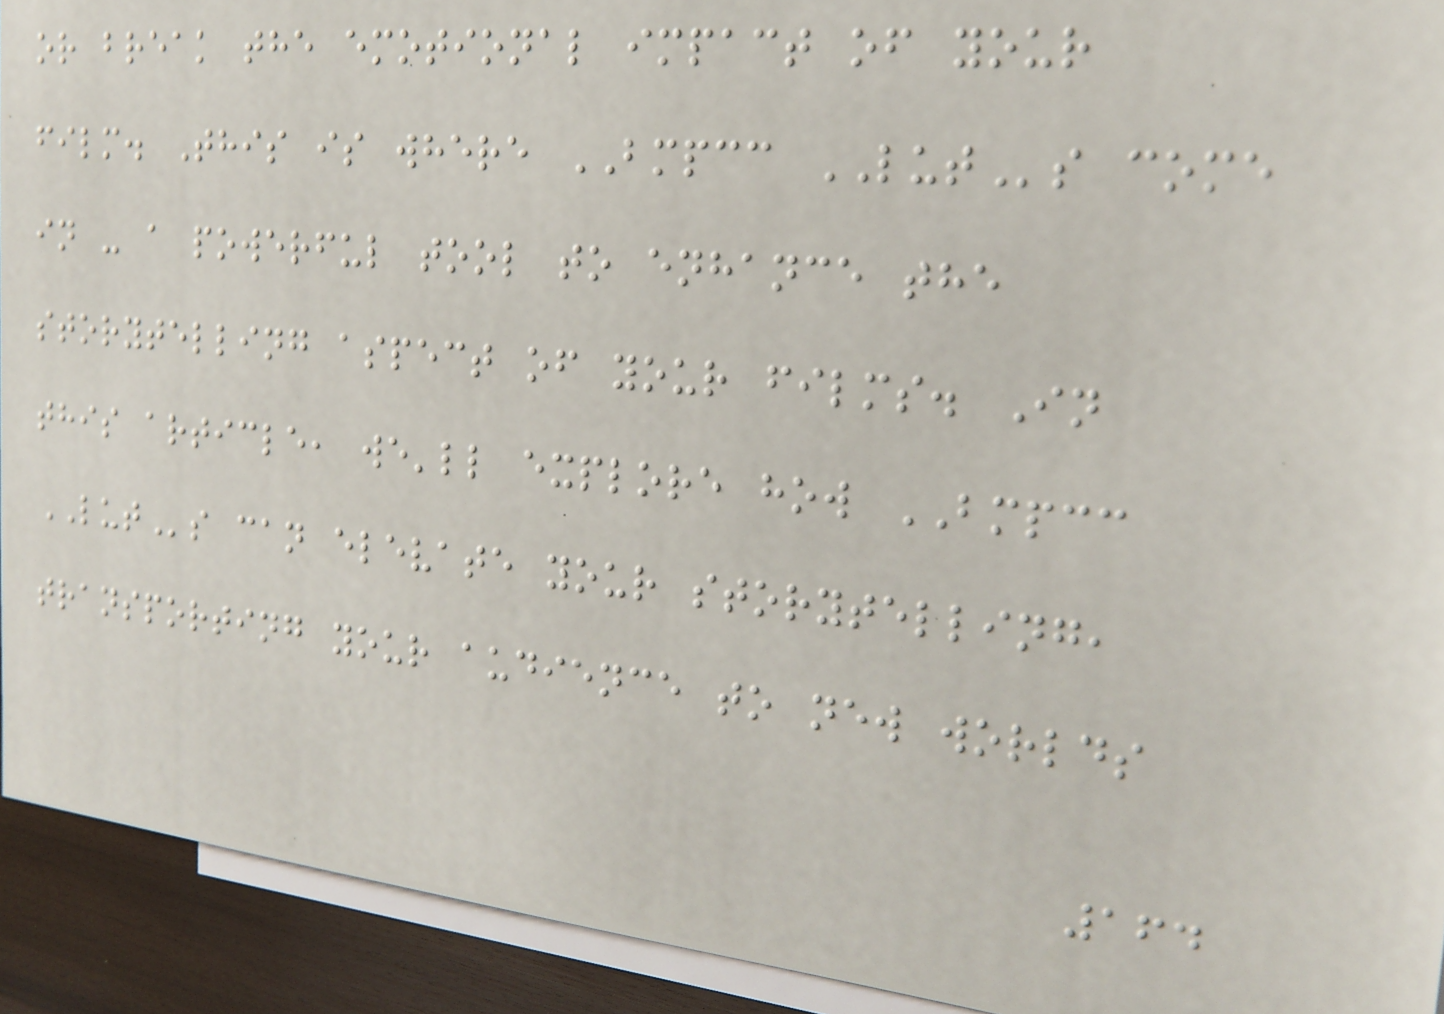or break the emotional impact of your
film. This is where BMPCC LUTs come
in - a powerful tool to enhance the
storytelling aspect of your films. In
this article, we'll explore how BMPCC
LUTs can elevate your storytelling,
transporting your audience to new worlds
164
